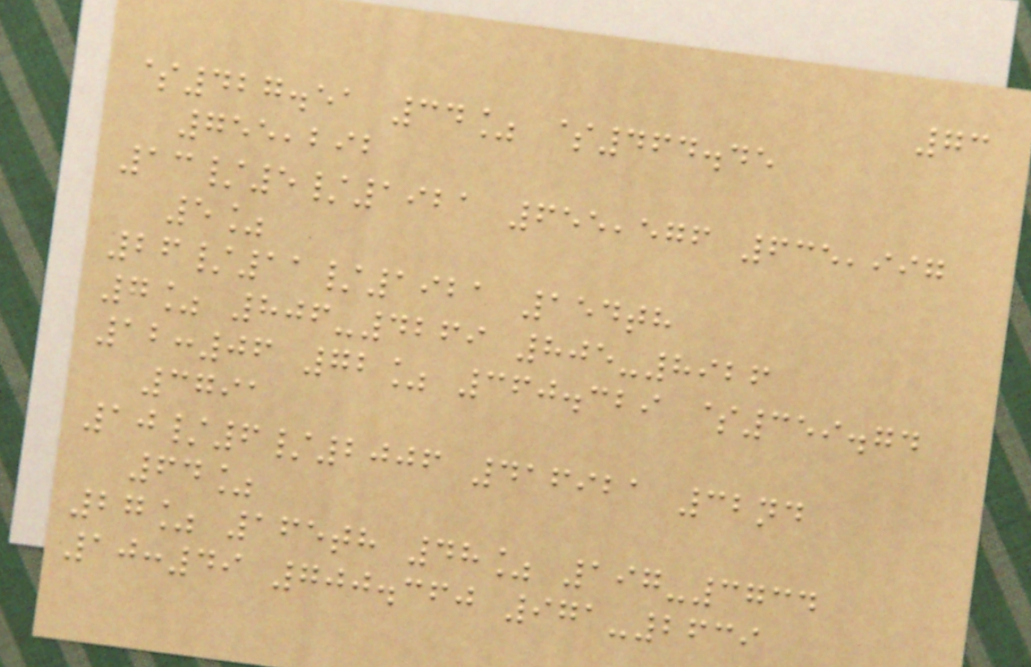73
$427.51 34% $464.45
755,292
13/5/1921 655,576 635,997
5%
26/11/1921 154th
7% 806-4269 805-8926
12:06 72% 360.329 $359.74
3791
10/6/2006 416921 32nd
64%
27% 165th 48% 197-3734
10:49 700.360 971-2639
